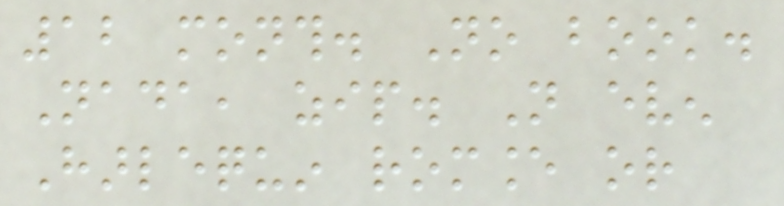12 month. No book.
Nada, zip. Not even
Harlequin romance or
